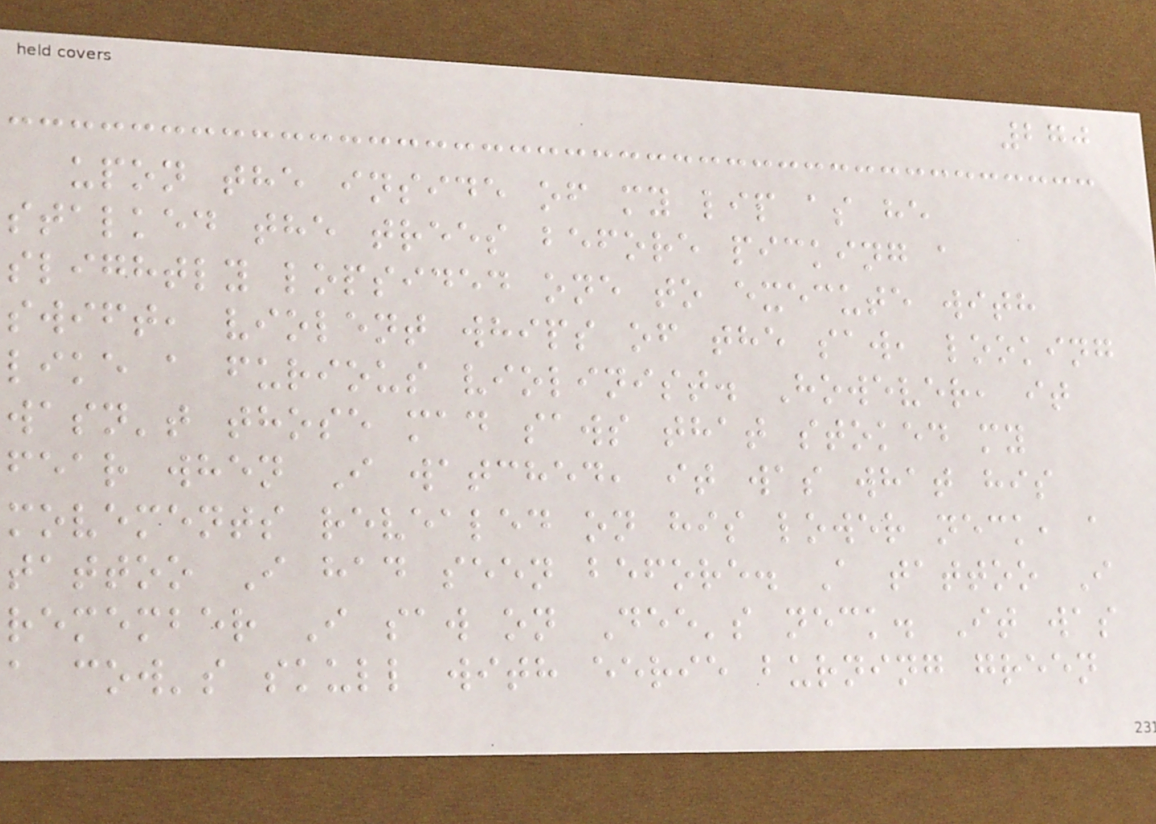270
upon the inside of my lip as he
stalked the trees before picking a
slightly lopsided one to execute with
swift, violent whips of the saw, looking
like a furious violinist. However, it
wasn't those mad saws that stoked my
fear when I watched, it was what his
movements revealed on his lower neck, a
tattoo I had seen before. A tattoo I
remember I saw on Dee's neck. It was
a cow's skull with eerie burning green
